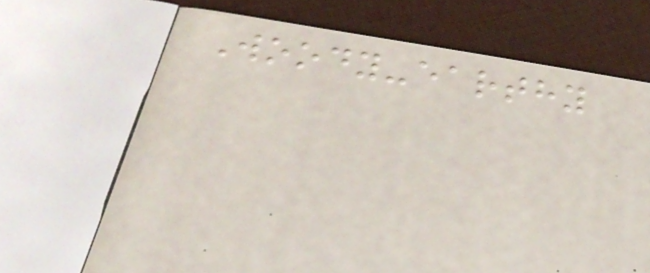Woody-earthy
